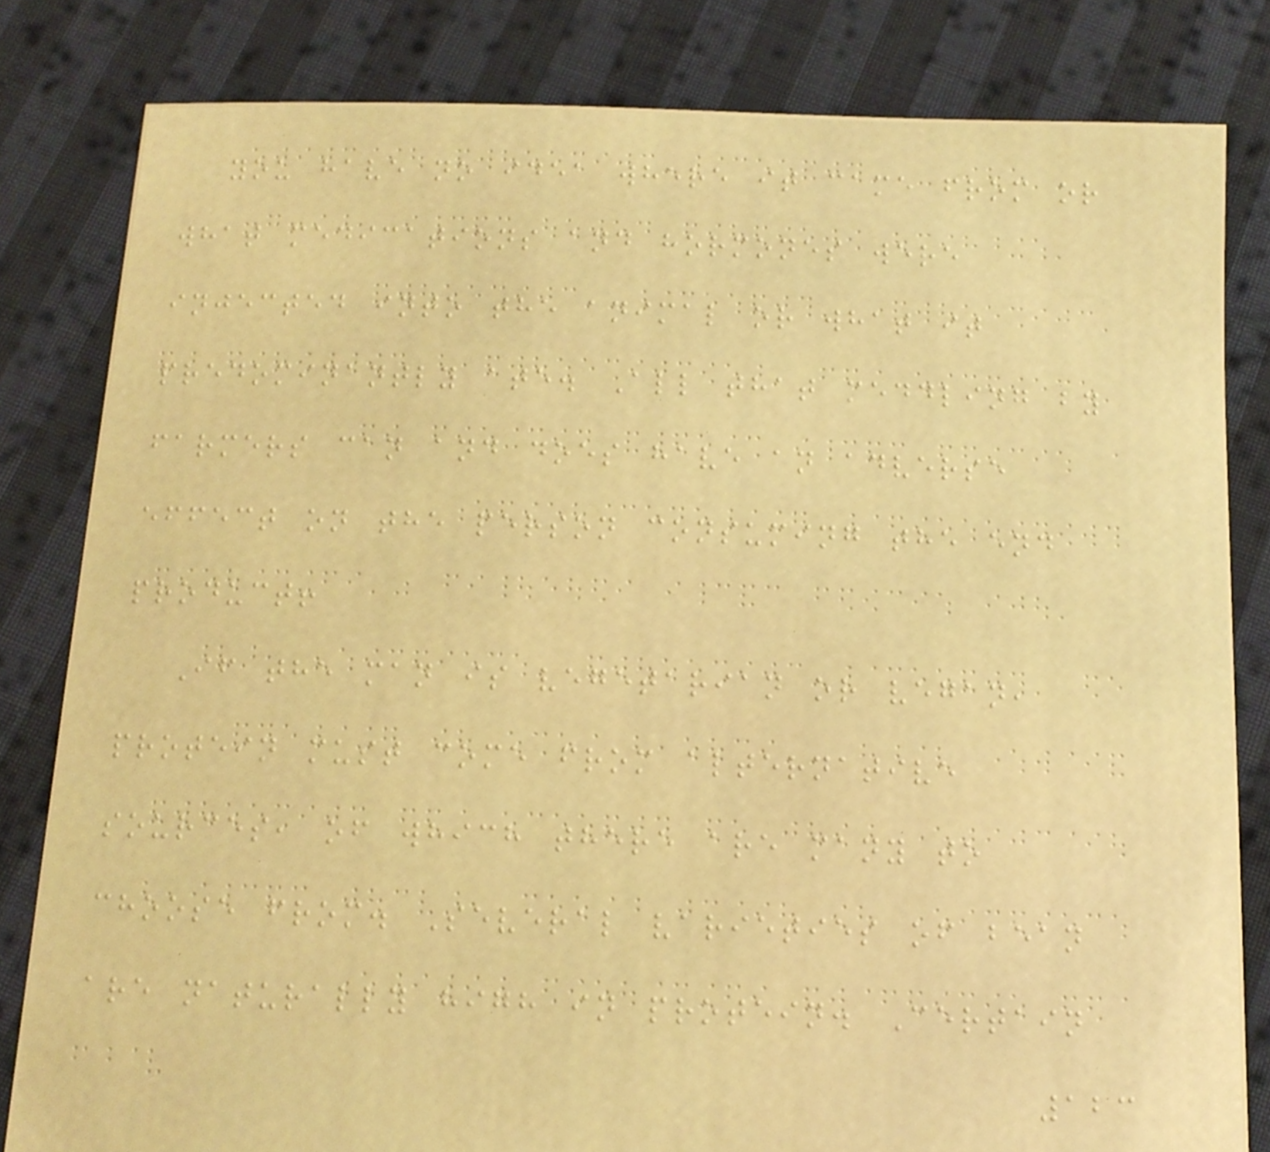you have no idea where it came from or
what medications and hormones were
injected into the animal or what it
predominantly ate. All that meddling by
farmers can and does have an adverse
effect on the person consuming the end
product!
If the man is vegetarian or vegan,
protein must come from alternative
sources, of which there are many to
choose from. Several varieties of bean
are naturally high in protein. Certain
123
